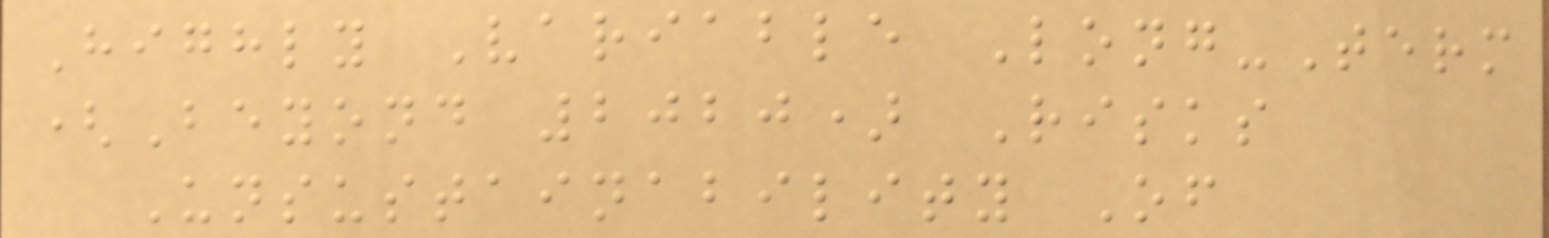Highly Variable Long-Term
(Beyond 2020) Risks
Unsustainability Of
